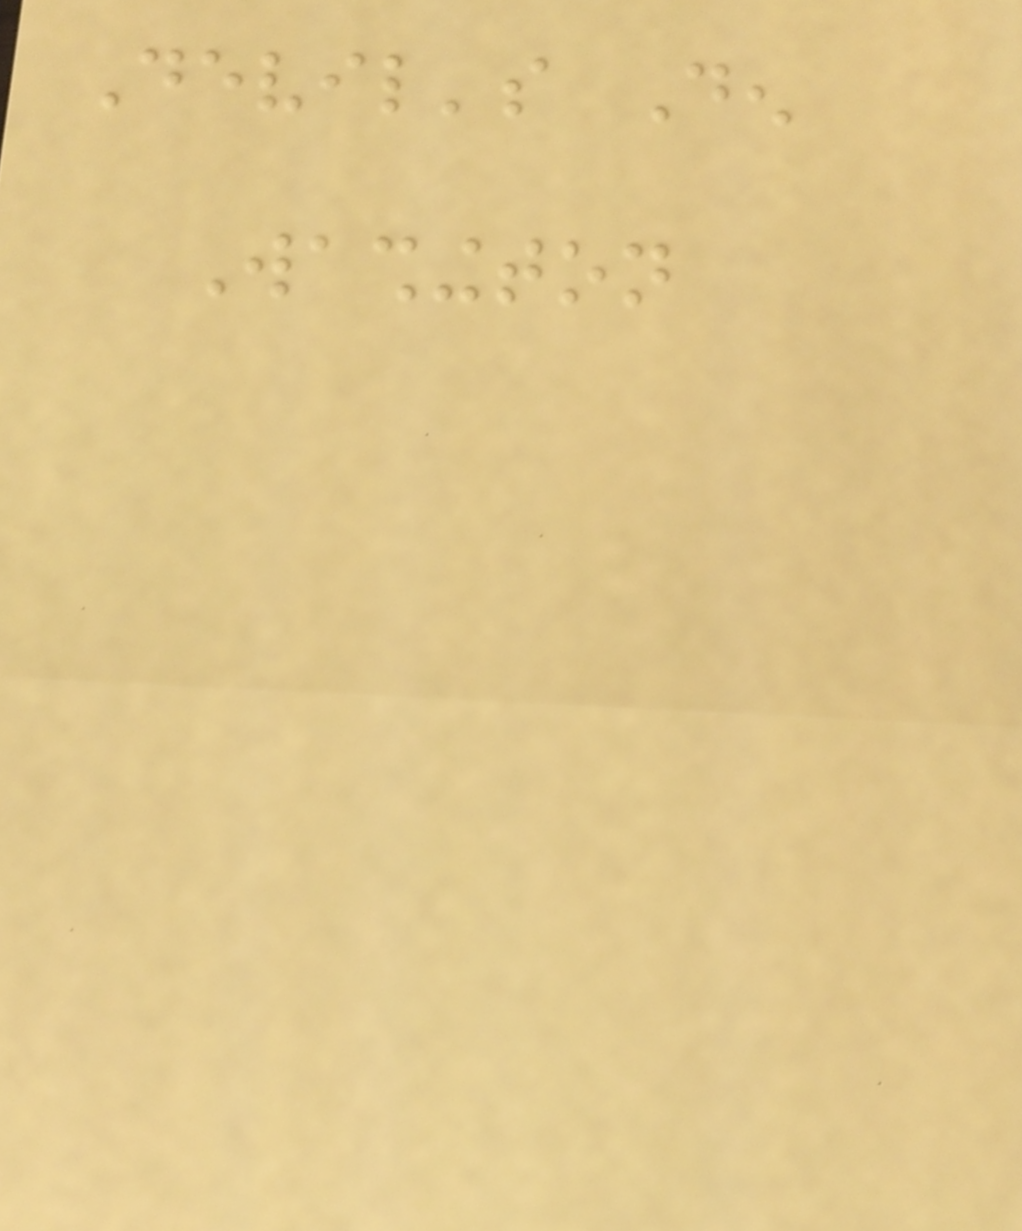Devil's Den
Washington
